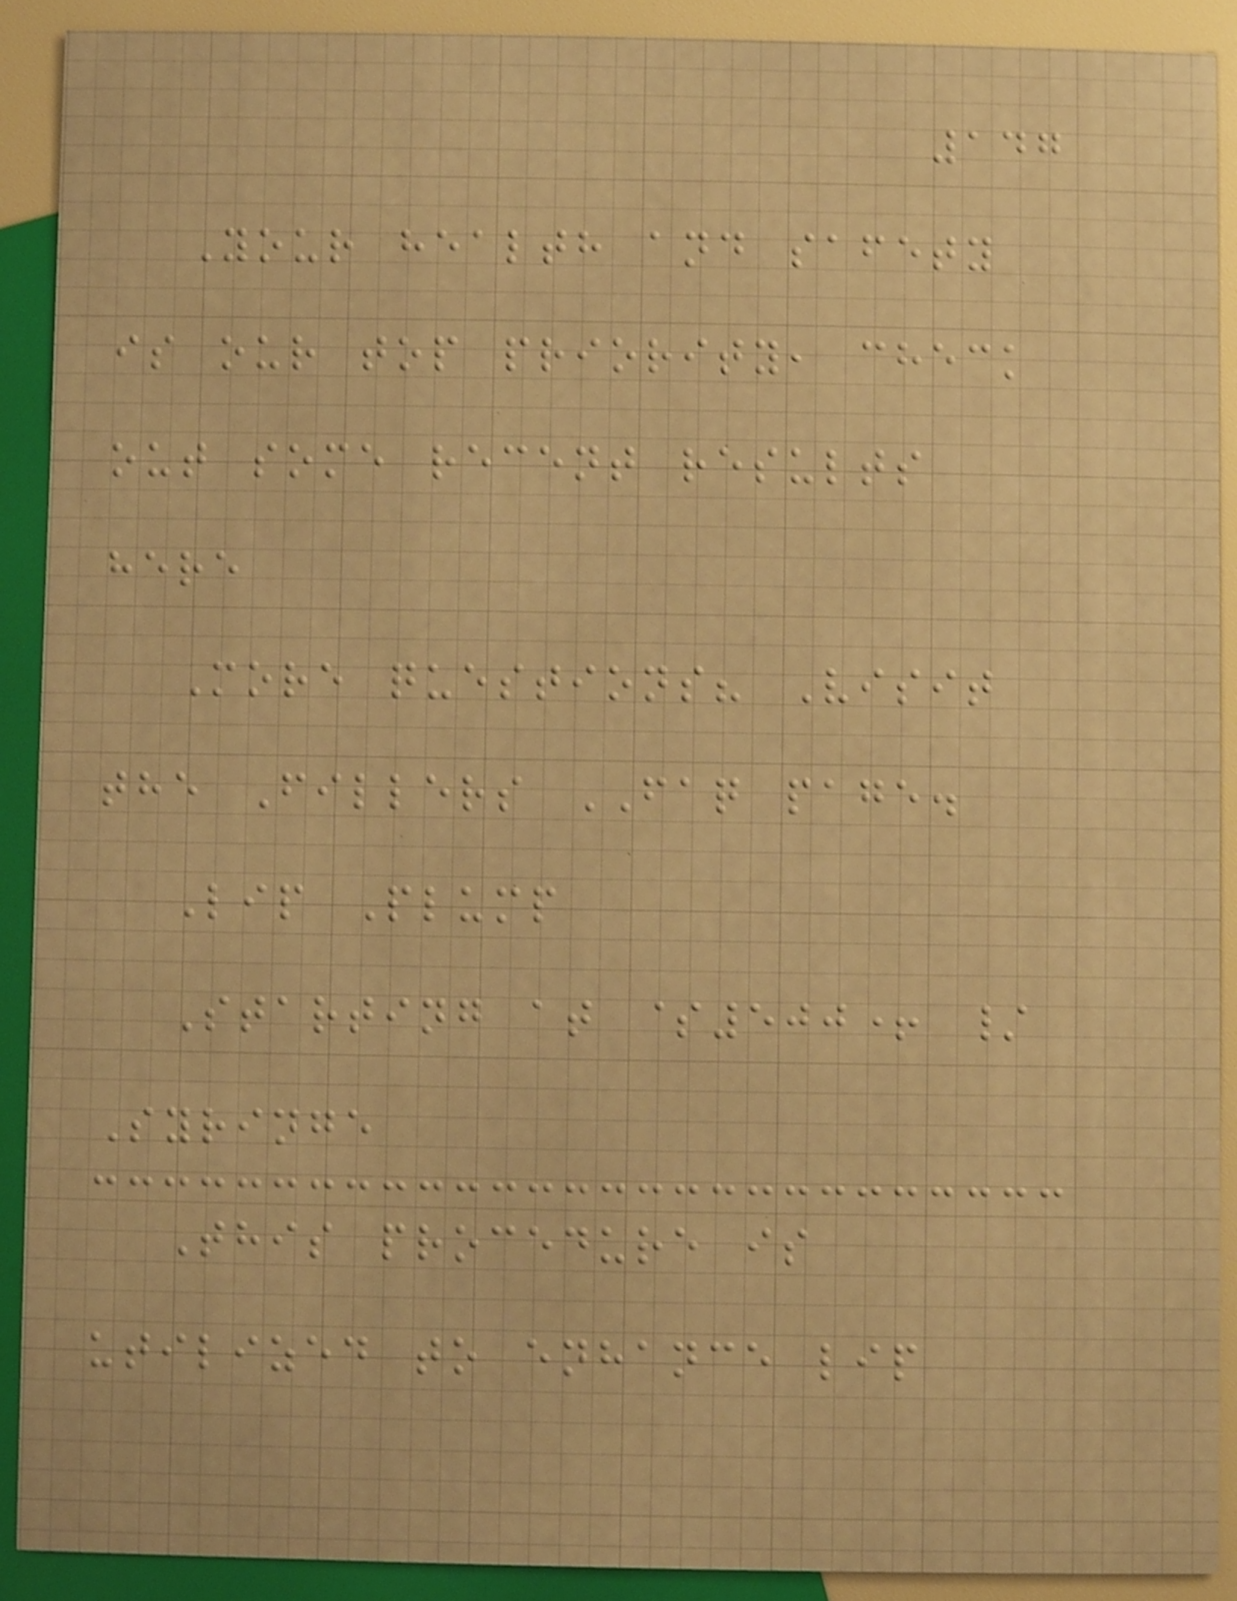147
Your health and safety
is our top priority, check
out some recent results
here
More questions? Visit
the Fillers FAQ page.
Lip Plump
Starting at $500+ /
Syringe
This procedure is
utilized to enhance lip
